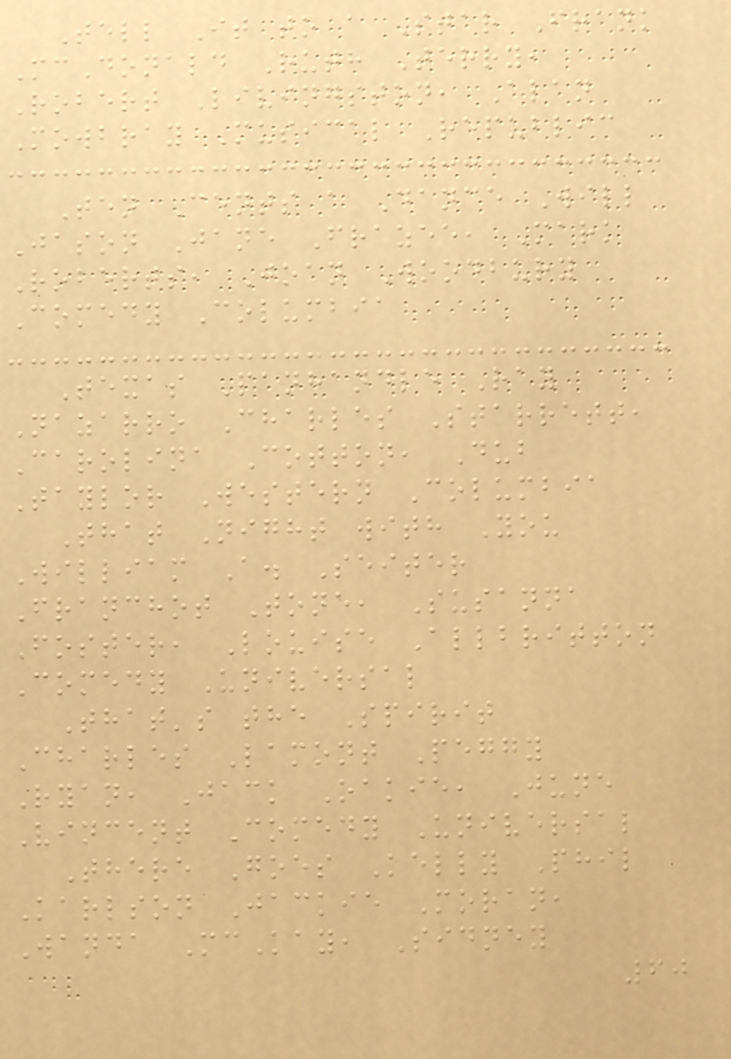Tell It to a Star Frank
McDonald Ruth Terry,
Robert Livingston, Alan
Mowbray Musical Republic
Ten Cents a Dance Will
Jason Jane Frazee, Mark
Roberts, Joan Woodbury
Comedy Columbia
Texas Panhandle Ray
Nazarro Charles Starrett,
Carolina Cotton, Dub
Taylor Western Columbia
That Night with You
William A. Seiter
Franchot Tone, Susanna
Foster, Louise Allbritton
Comedy Universal
That's the Spirit
Charles Lamont Peggy
Ryan, Jack Oakie, June
Vincent Comedy Universal
There Goes Kelly Phil
Karlson Jackie Moran,
Wanda McKay, Sidney
60
